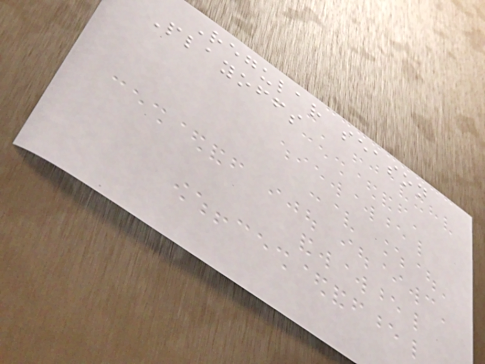Regular season
Playoffs
